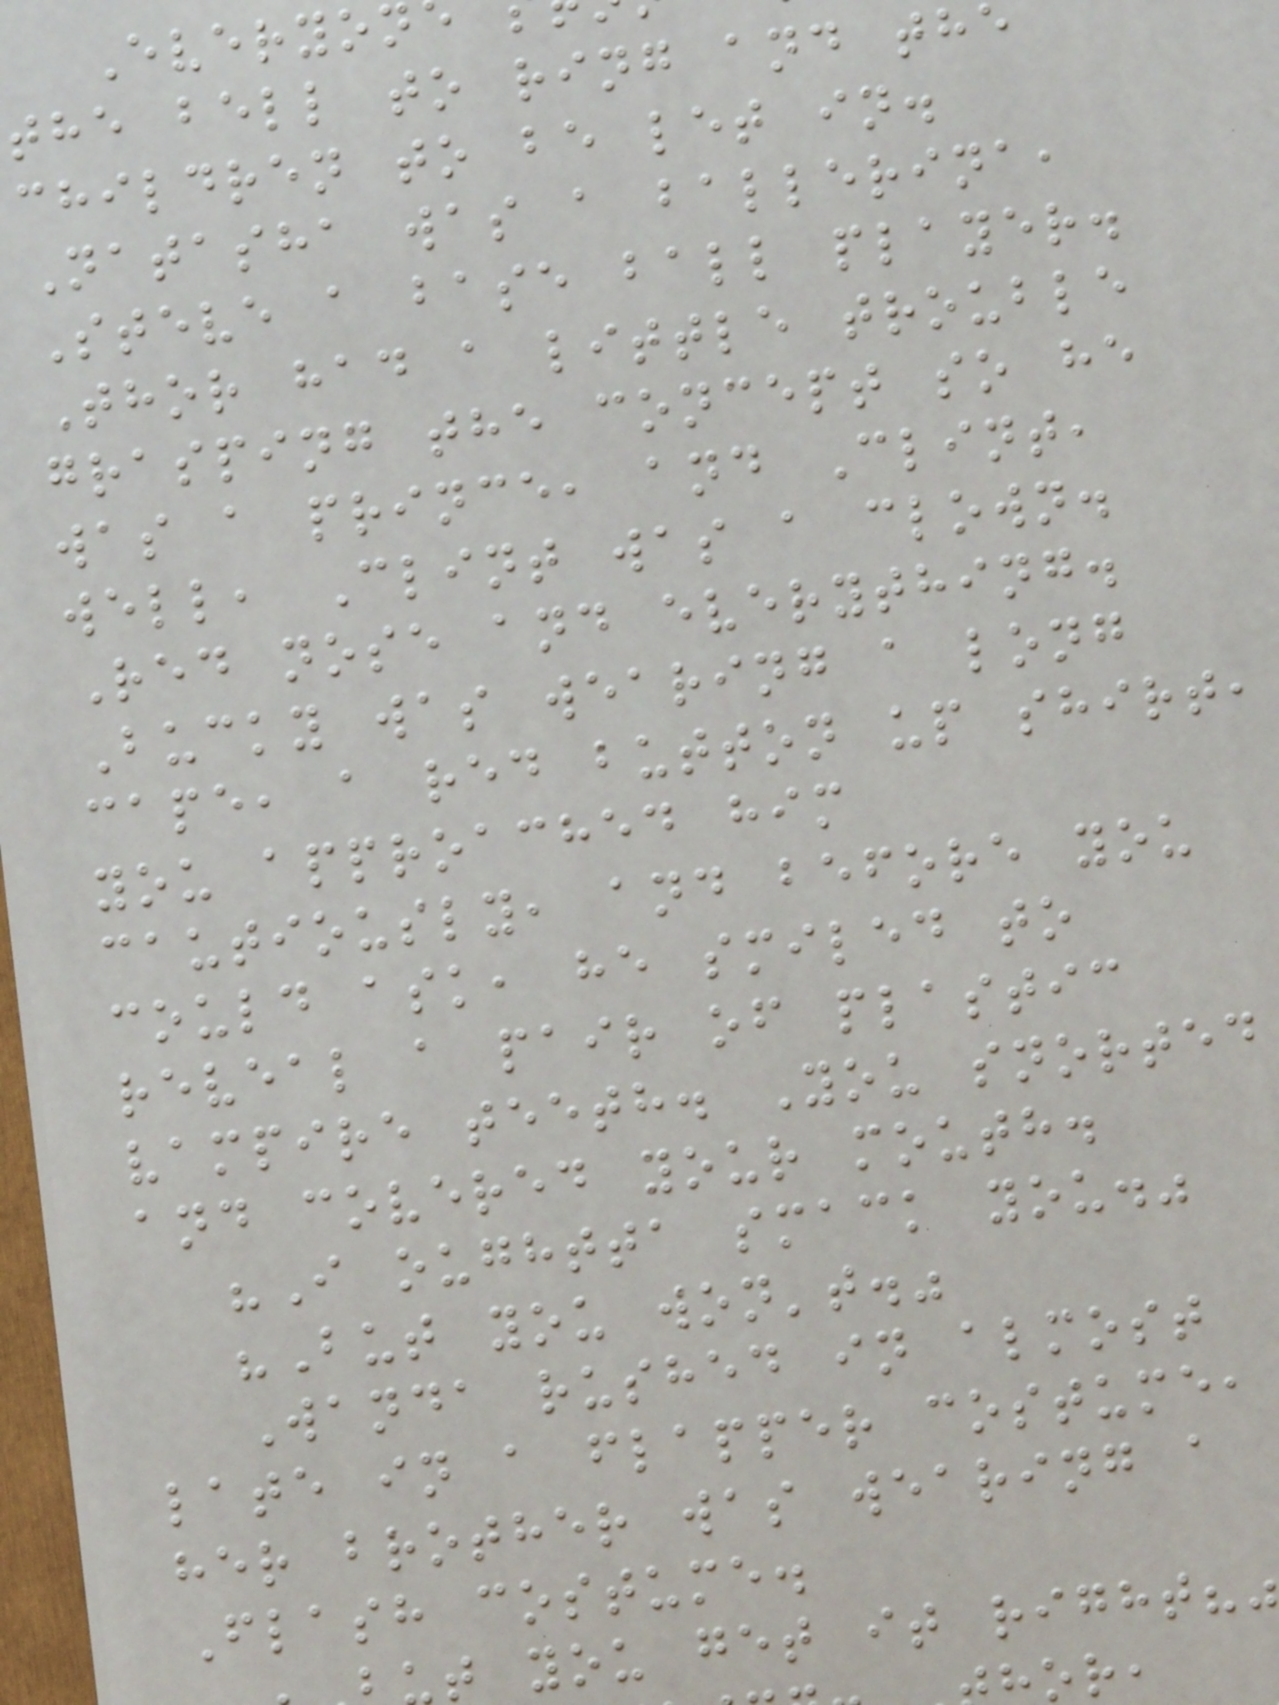Everyon
the bell to ring and the
children to be let in.
Natasha was a ballerina,
Steve a base ball player.
Thor had a little trouble
grasping the concept so he
was a prince, and Clint,
well, Clint was a clown.
Red nose and everything.
Bucky was wearing a long
cape, a red button up shirt,
you approached him
cautiously, and before you
could ask, he smiled to
reveal a pair of plastic
vampire teeth. You snorted
and covered your mouth.
"I oughtta smack you."
"But you won't."
Wanda rushed in almost
late in a flapper costume,
her brother was wearing a
Flash costume.
t you get it right?"
